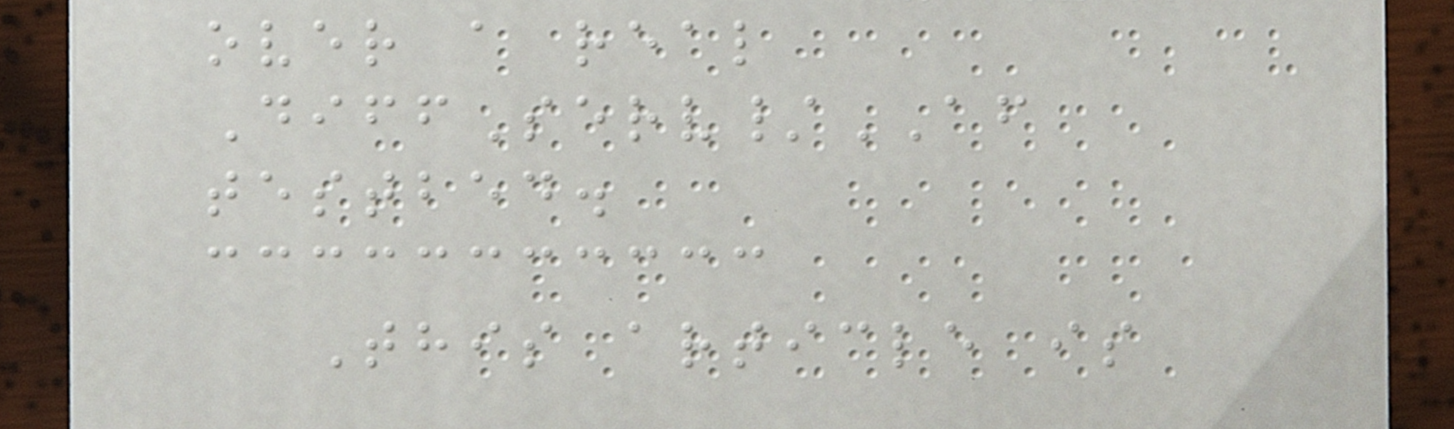over a real
DiffServ/AF
testbed.
This article is
